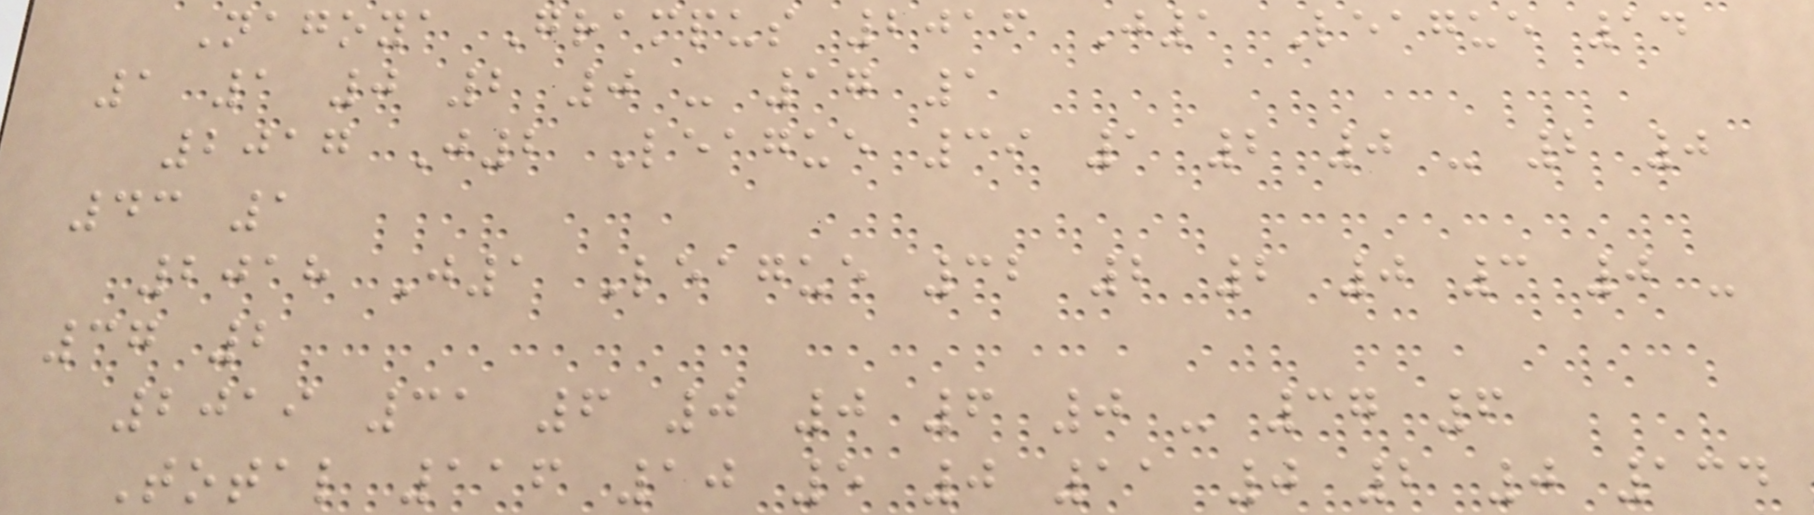Nagoya Grampus 2016 J1 League 14
1 1 0 2 0 - 17 1
2017 J2 League 39 1 2 0 - 2 0
43 1
2018 J1 League 32 2 2 0 3 0 -
37 2
2019 31 6 0 0 6 0 - 37 6
Total 116 10 5 0 11 0 2 0 134
